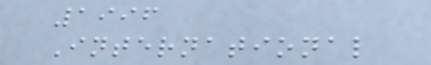1996
International
